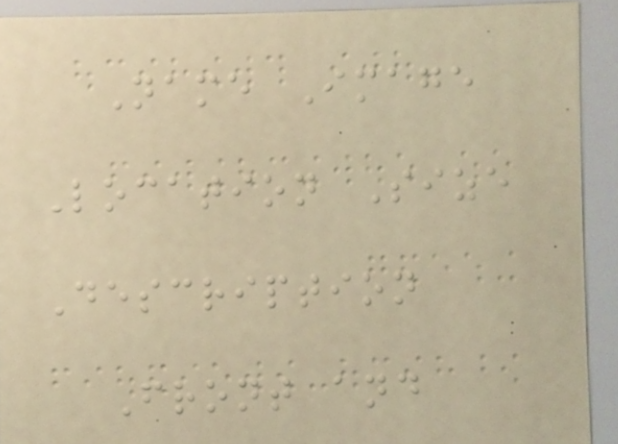Name Image
Location Size
Description
Front and
